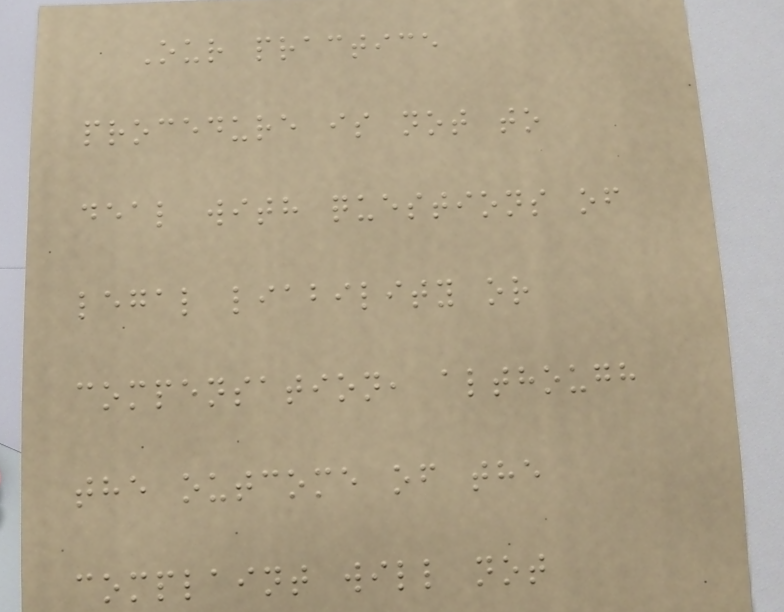Our practice
procedure is not to
deal with questions of
legal liability or
compensation, although
the outcome of the
complaint will not
